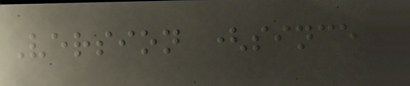Version (since
